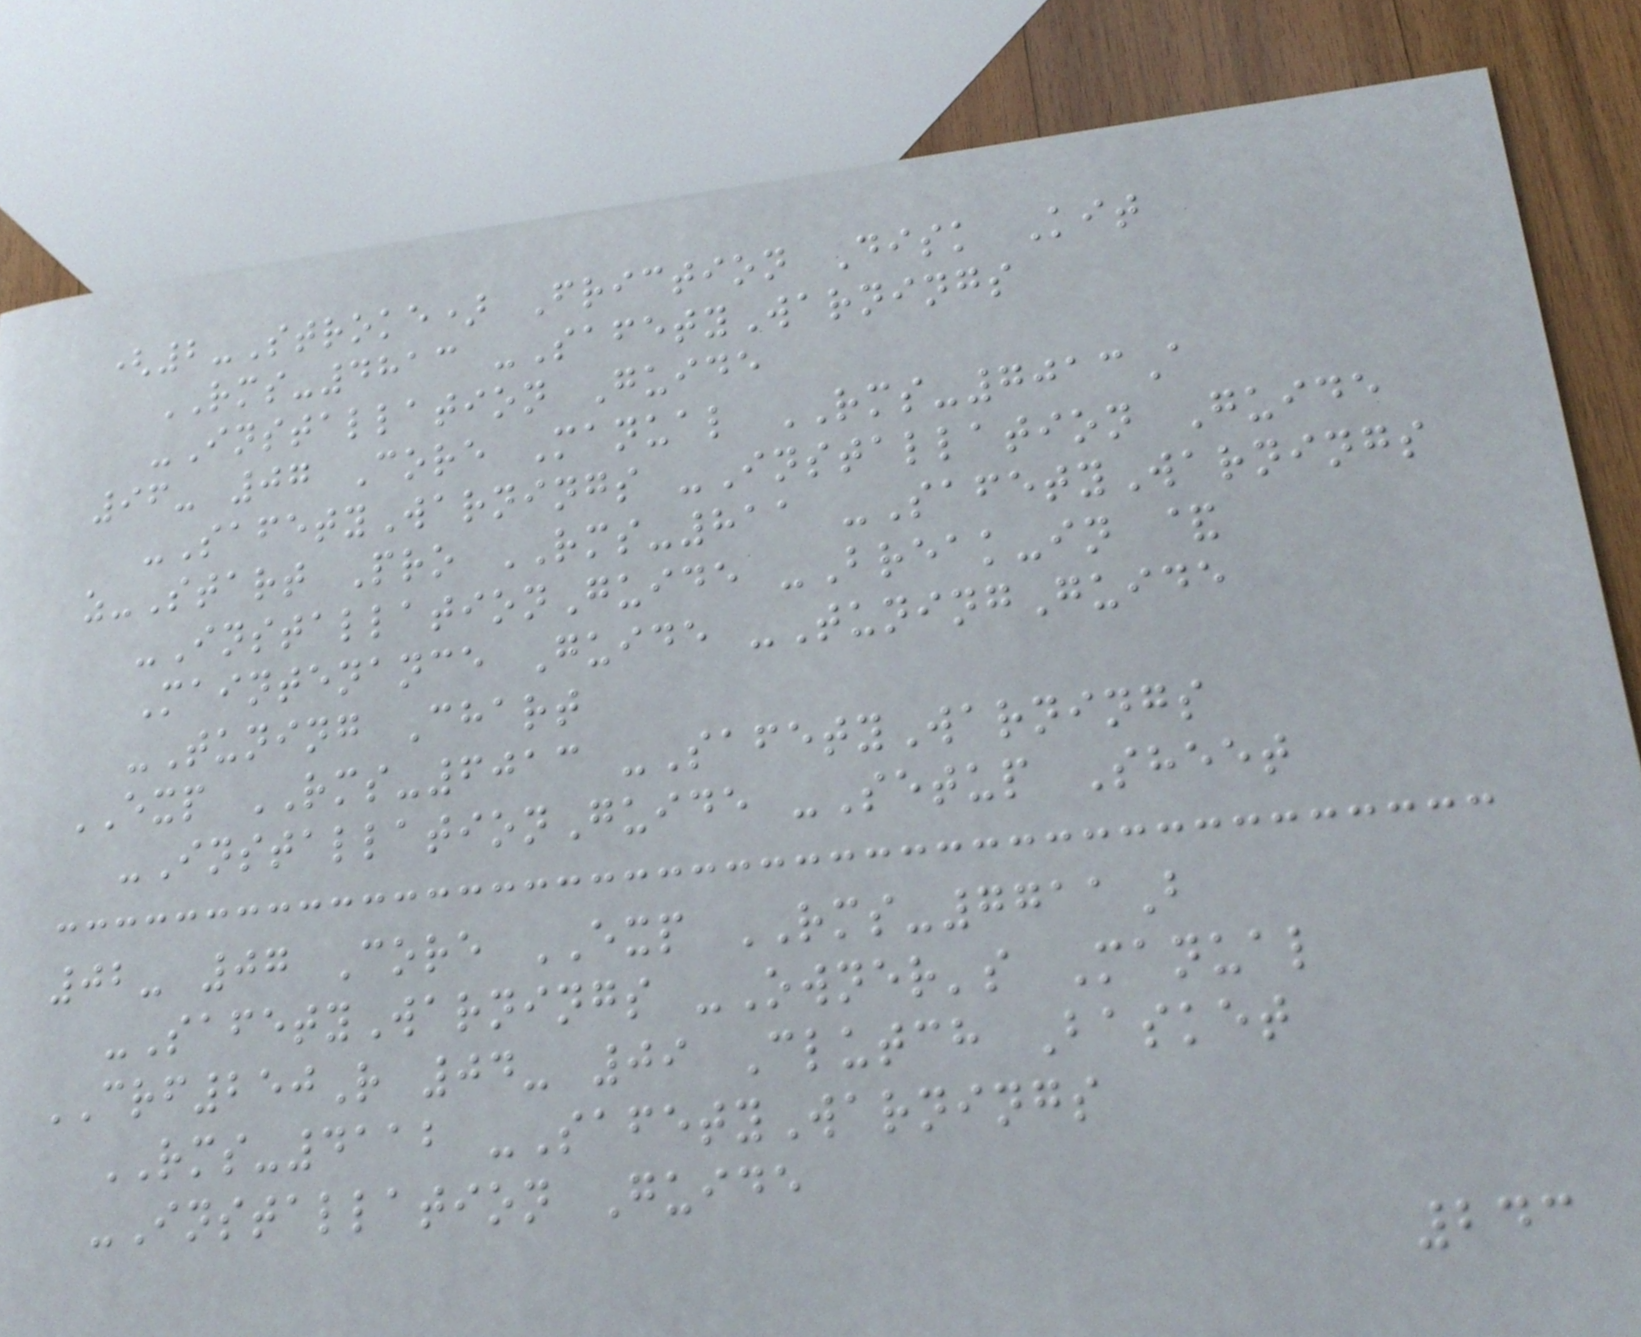(2-Stroke) Friction Disk Kit
RMS-4813 -SafetyWarnings
-Installation Guide
96- 07 Core Manual RMS-7013A
-SafetyWarnings -Installation Guide
z-Start Pro RMS-811 -SafetyWarnings
-InstallationGuide -Break-in &
Maintenance Guide -TuningGuide
-Tuning Chart
EXP RMS-6013 -SafetyWarnings
-InstallationGuide -Setup Sheet
02- 07 Core EXP RMS-7711B
-SafetyWarnings -Owner's Manual
CRF250R 04- 09 Clutch Basket
RMS-4112 -SafetyWarnings
-Installation Guide
243
